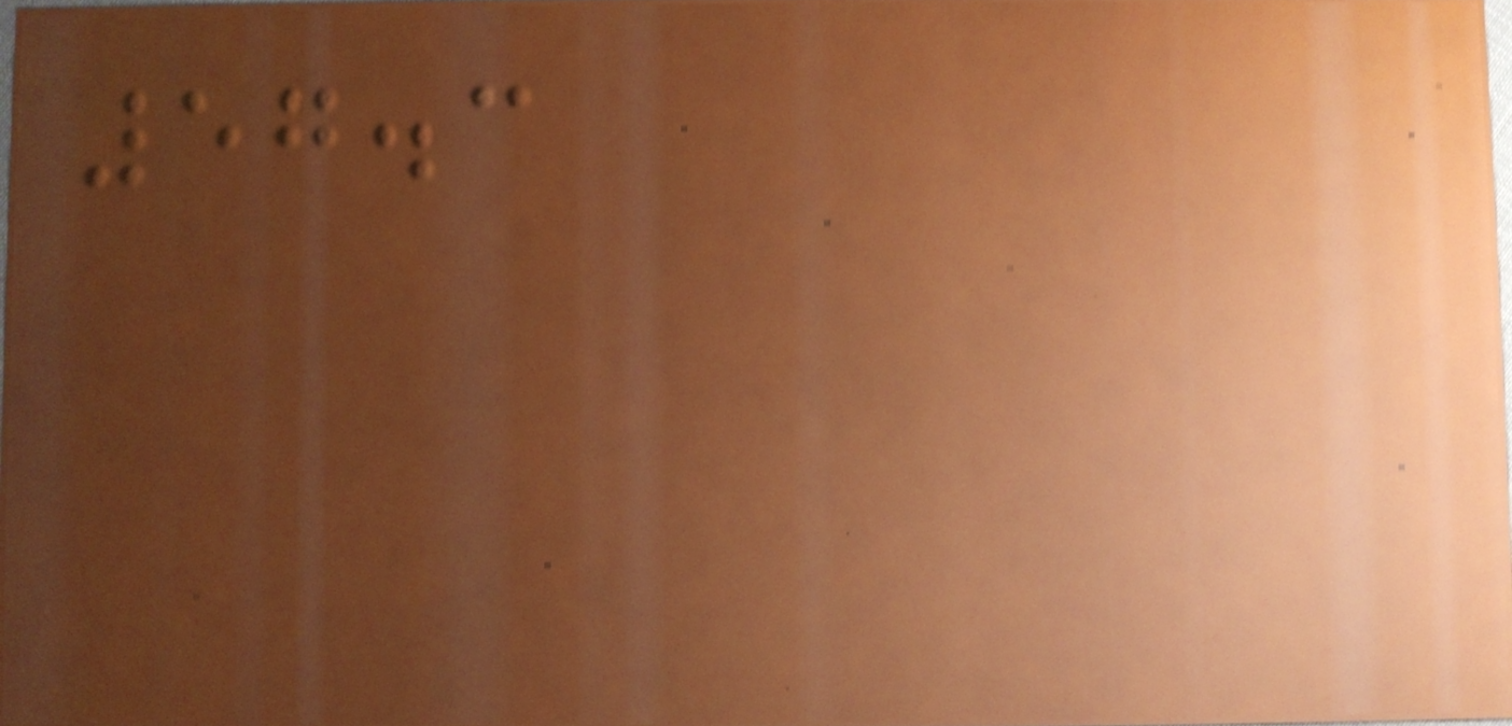57.3
